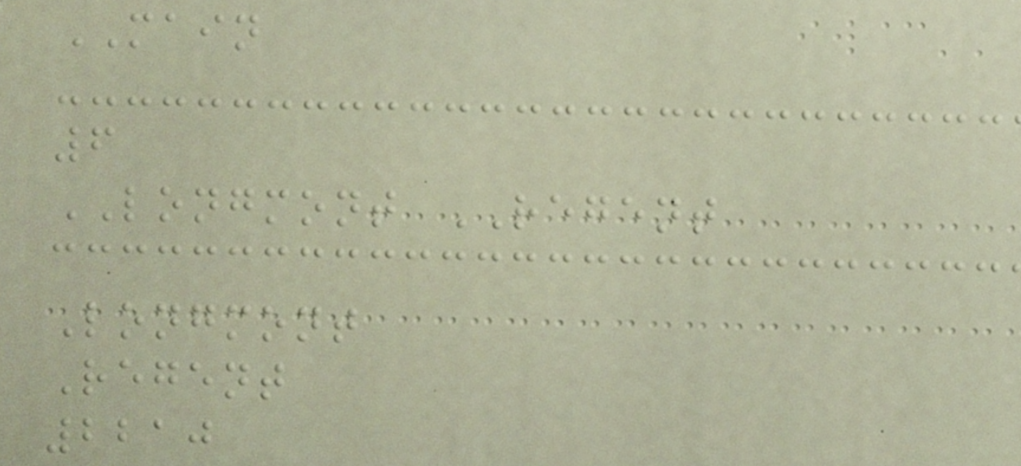MAIN
6
LONGMONT REGENT
Longmont
Regent
2210
